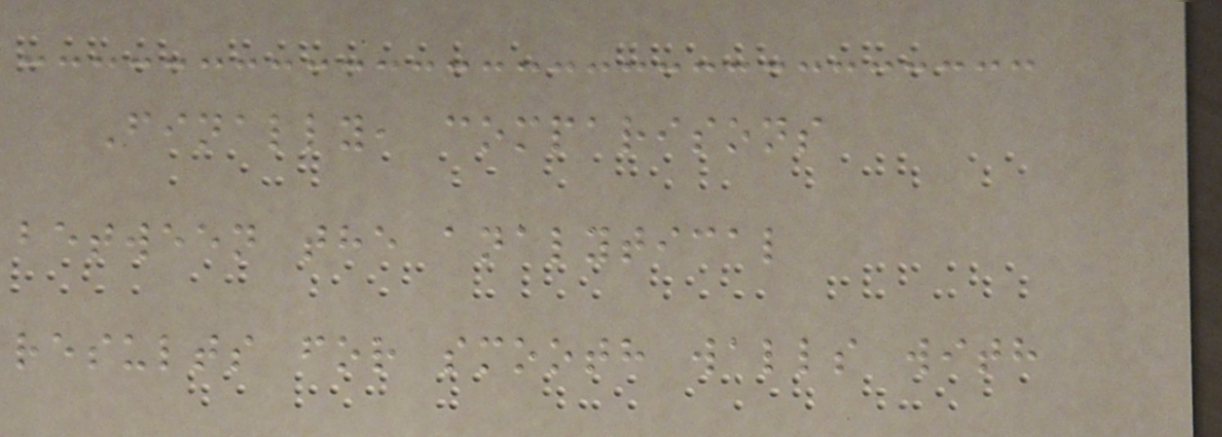Finally, comparisons
between the analytical
results for smooth walls with
